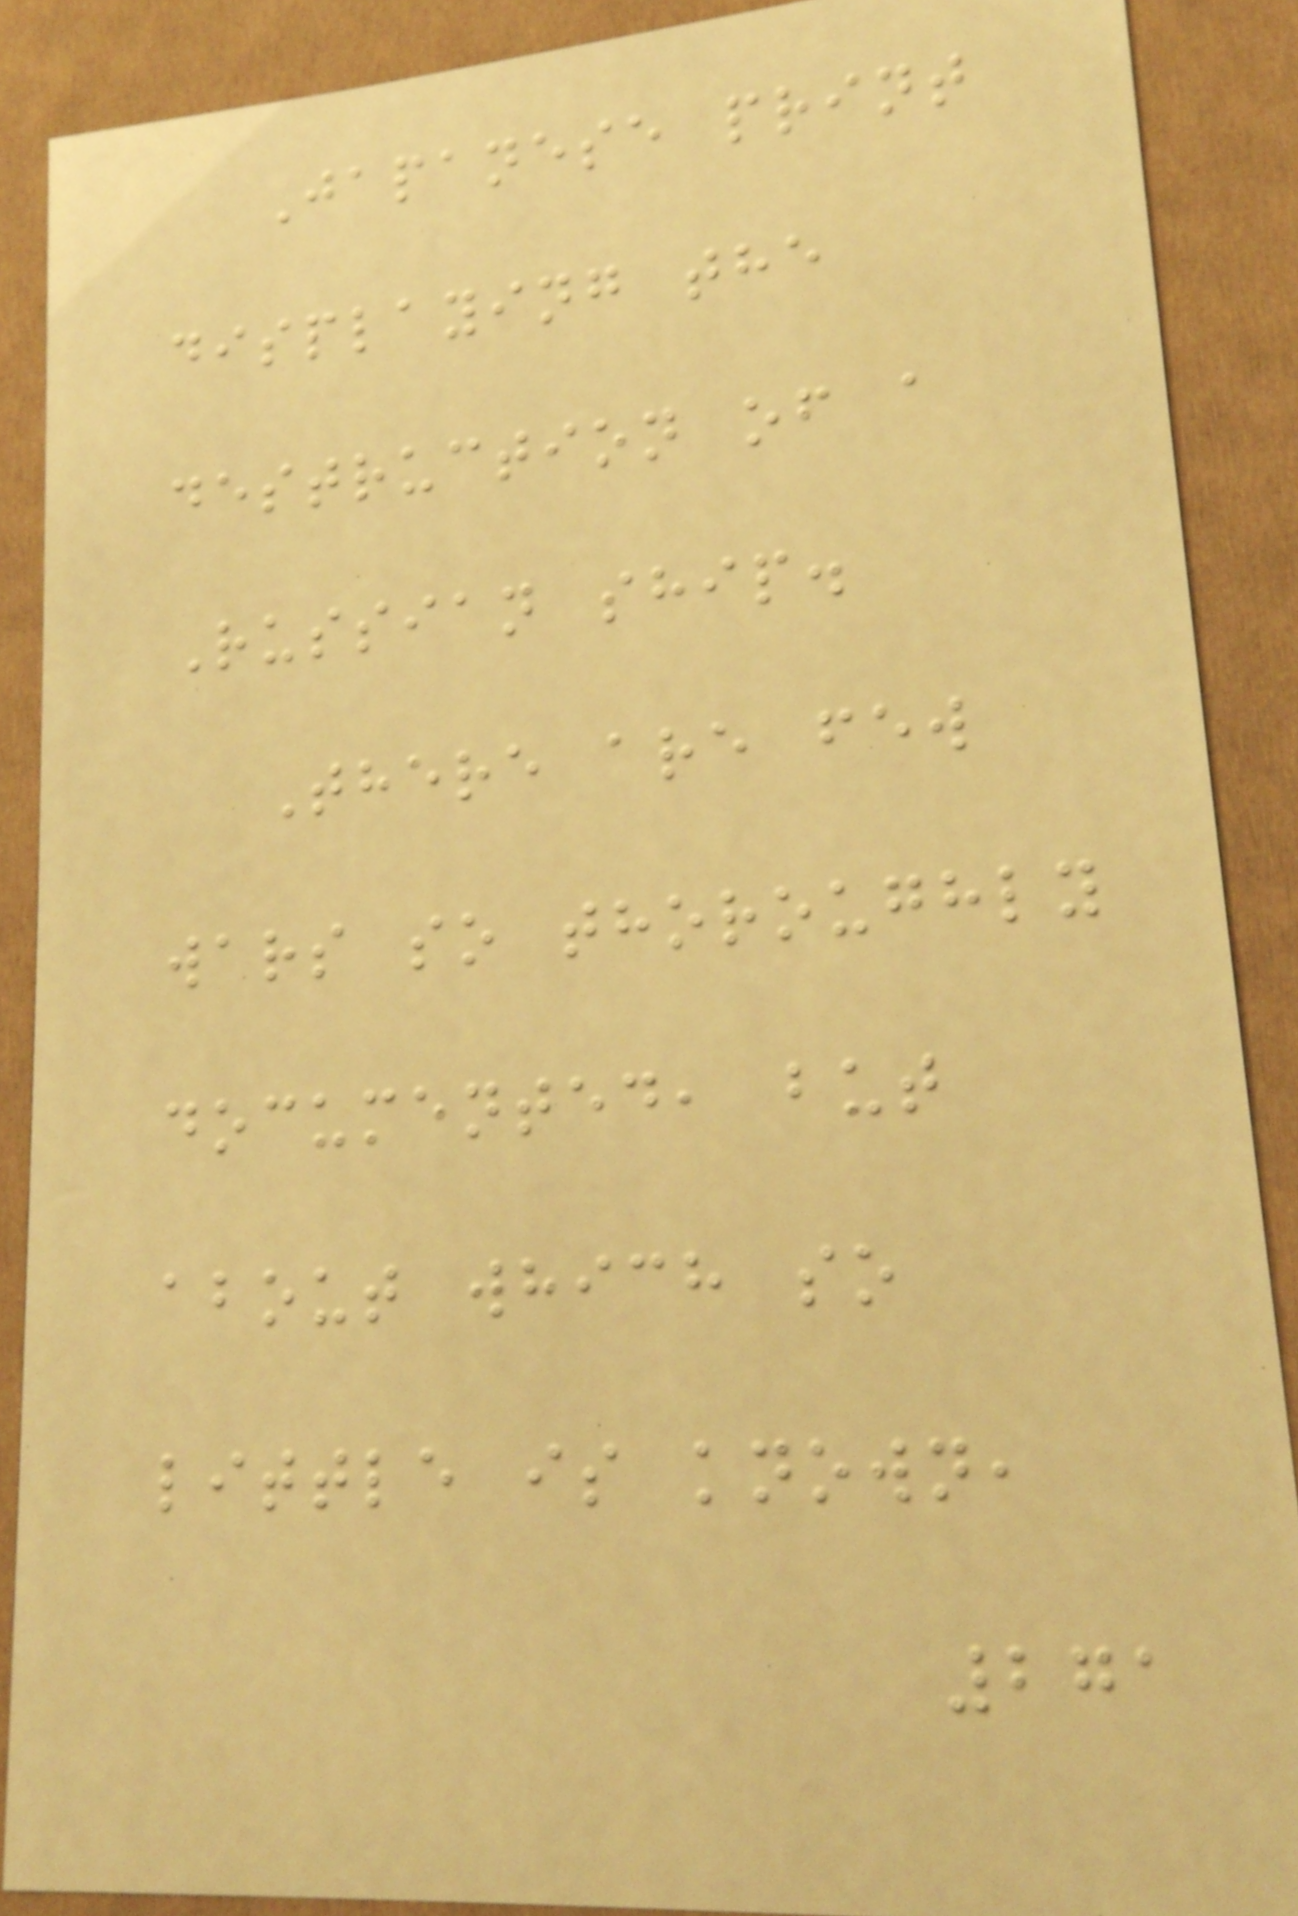Japanese print
displaying the
destruction of a
Russian ship.
There are few
wars so thoroughly
documented, but
about which so
little is known,
271
